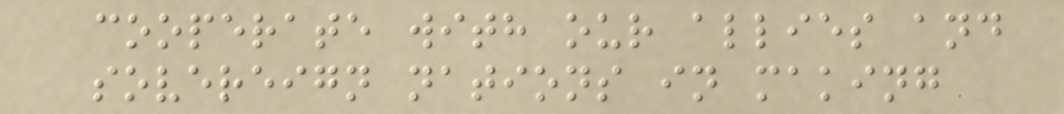cooperate with our allies and
sovereign nations in making
